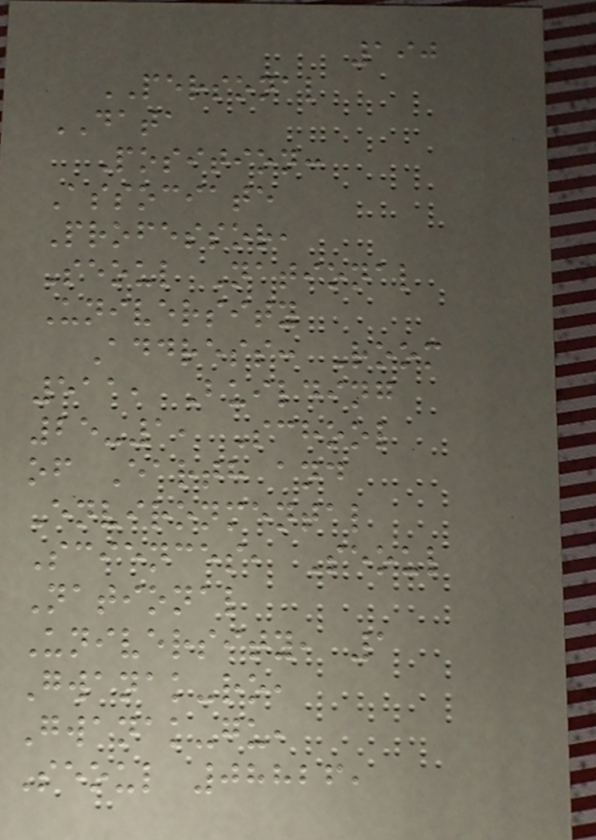190
PERSONAL
DATA
Position:
Associate
Professor,
Seoul National
University
Address: Room
511, Building
25-1, School
of Earth and
Environmental
Sciences, Seoul
National
University, 1
Gwanak-ro,
Gwanak-gu,
Seoul 08826,
